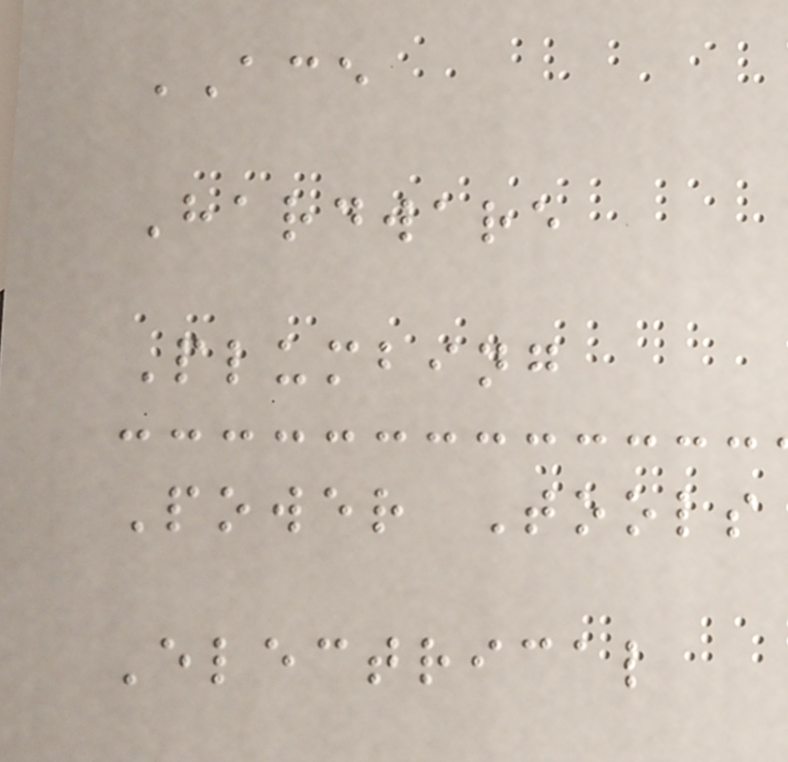ACE
Hardware
Plumbing
Power Tools
Electrical
